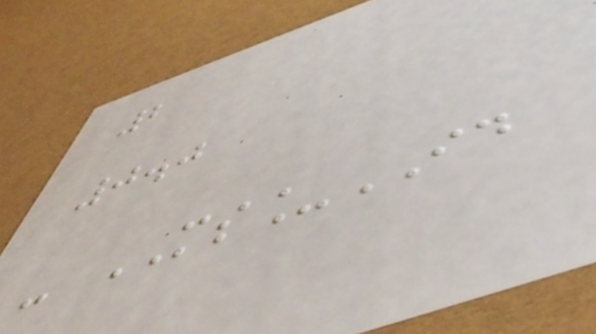2
0.0
- MS_ID
